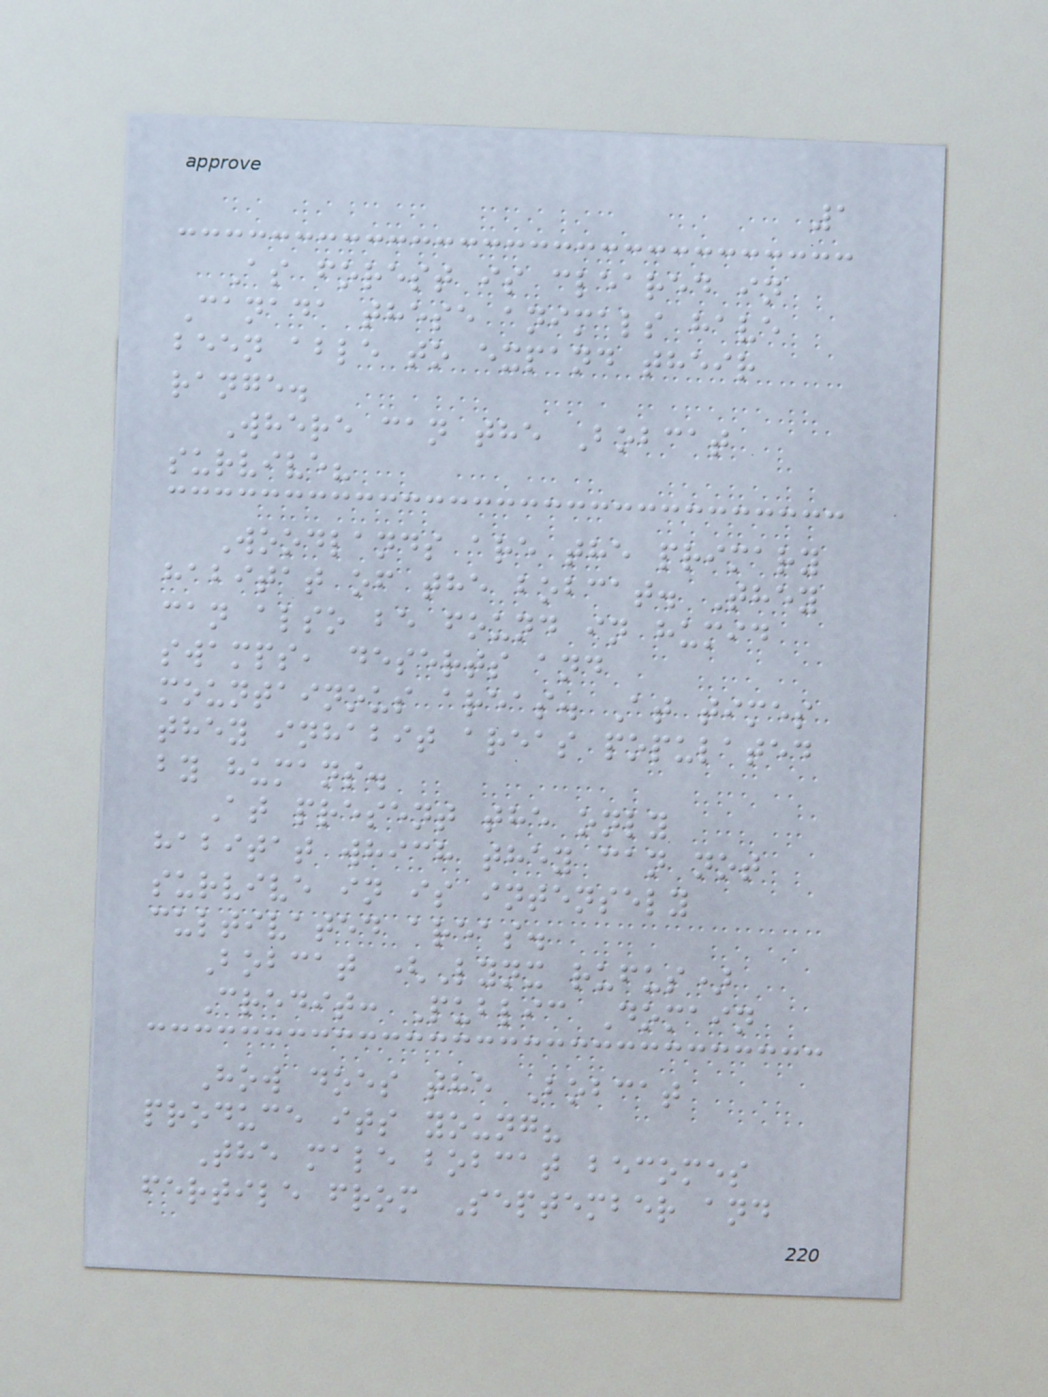1
As forest is cleared in
Canada these animals have
been able to expand their
range.
Where can the Bobcat
survive?
Woodlands are the primary
habitat of the bobcat. They
can also be found in humid
swamps, deserts and
mountainous areas. At times
they inhabit areas populated
by humans.
At present the only
habitat which they can not
survive in is intensely
cultivated areas.
Bobcat (Lynx rufus)
Credit: Public Domain
How does the Bobcat
produce its young?
The male bobcat becomes
fertile from September and
